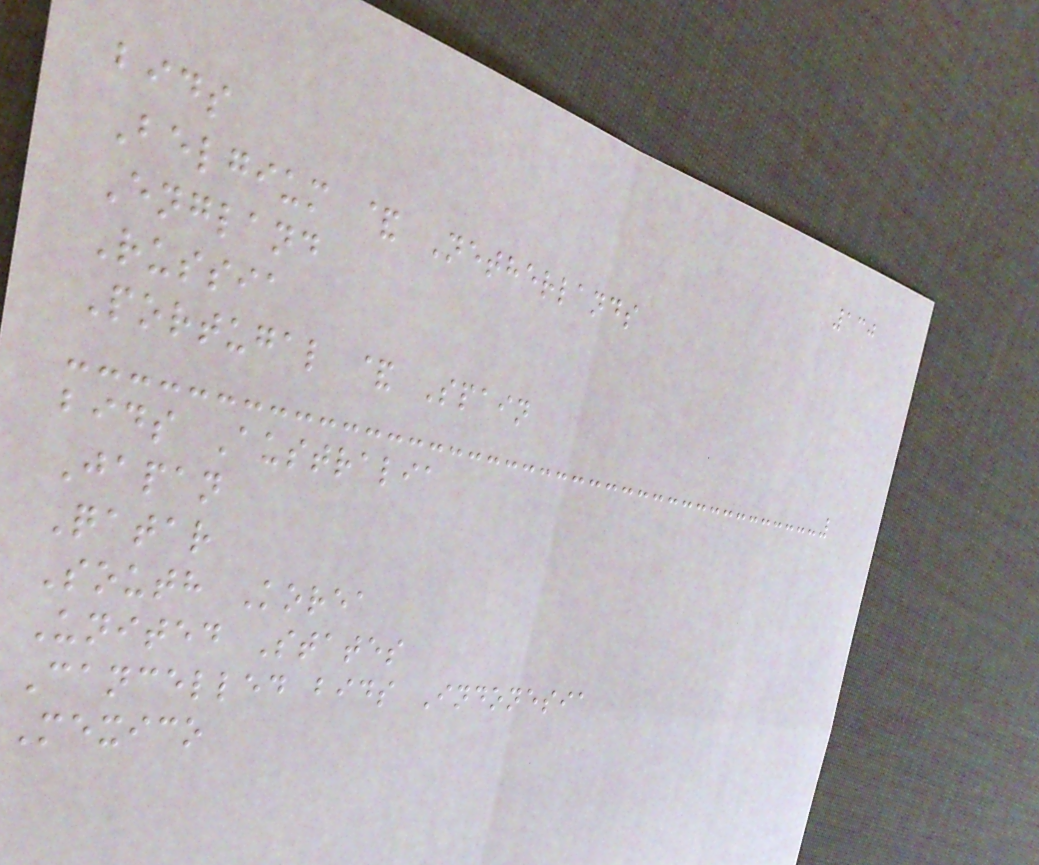130
bids
Belgium & Netherlands
England
Russia
Portugal & Spain
bids Australia
Japan
Qatar
South Korea
United States
Cancelled bids Indonesia
Mexico
